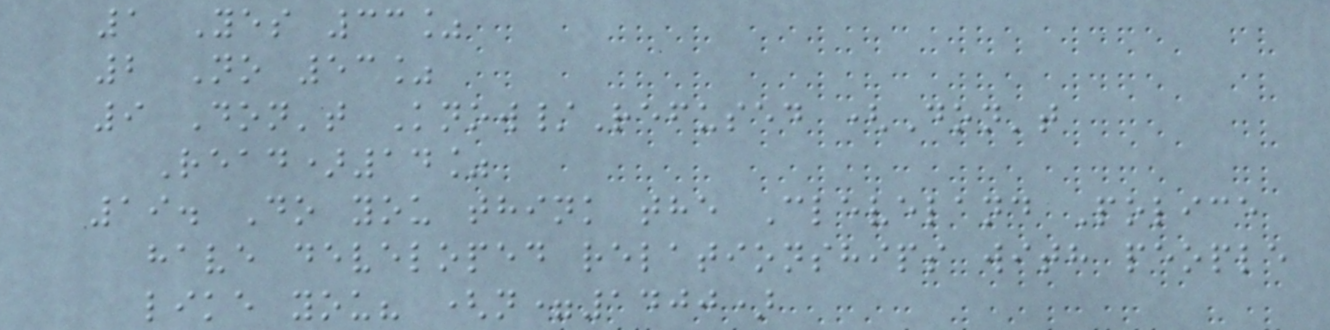1 Yes 33%
2 No 53%
9 Don't Know/Refused (Don't
Read)14%
19. Do you think the Cleveland Police
have developed relationships with people
like you? (n=1400)
